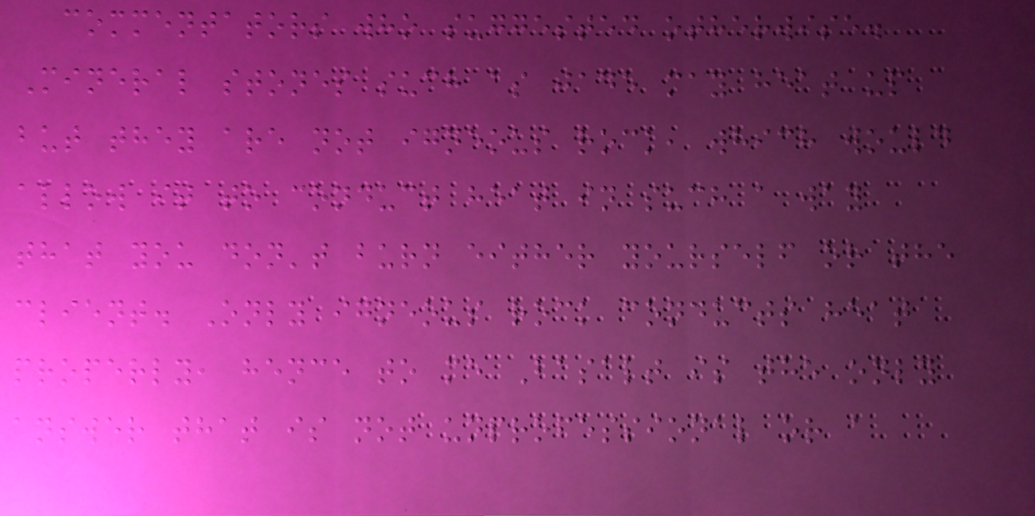commentators who suggested otherwise.
Mineral stones such as jade may heat up
but they are not igneous rock, which would
allow it to conduct heat in such a way
that you don't burn either yourself or the
client. Only igneous rock conducts heat
properly, hence to me Basalt is the only
answer that is not unprofessional or a
